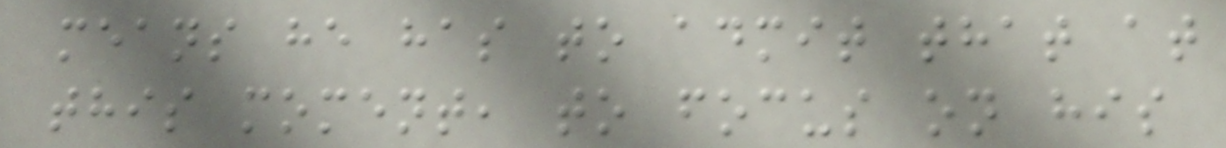means he has to admit that at
this moment, to focus on his
